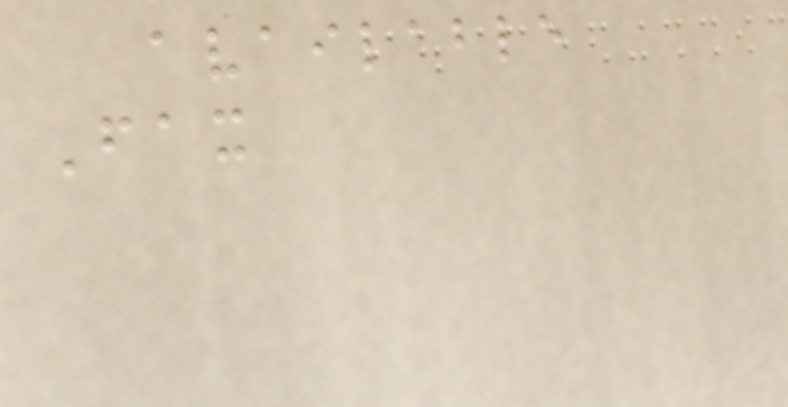available
Fax
